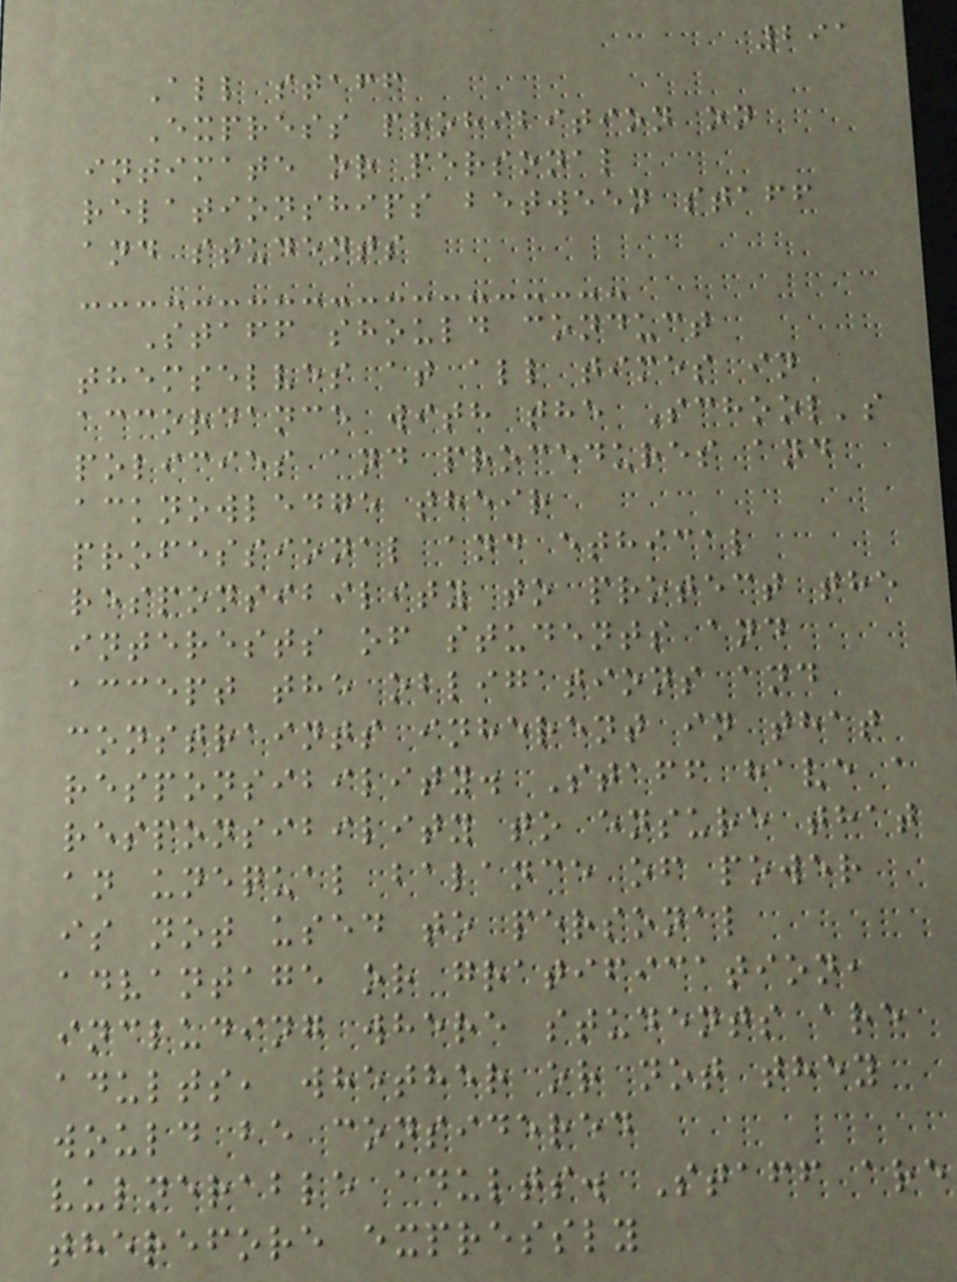291
All staff
Express prohibition on
intimate or personal
relationships between staff
and students
Staff should conduct
themselves at all times in
accordance with the School's
policies and procedures and
acknowledge their
professional and ethical
responsibility to protect the
interests of students and
accept the obligations and
constraints inherent in that
responsibility. Staff have a
responsibility to ensure that
an unequal balance of power
is not used to personal
advantage or gratification,
including where students are
adults, whether or not they
would be considered
vulnerable adults. Staff are
therefore expressly
